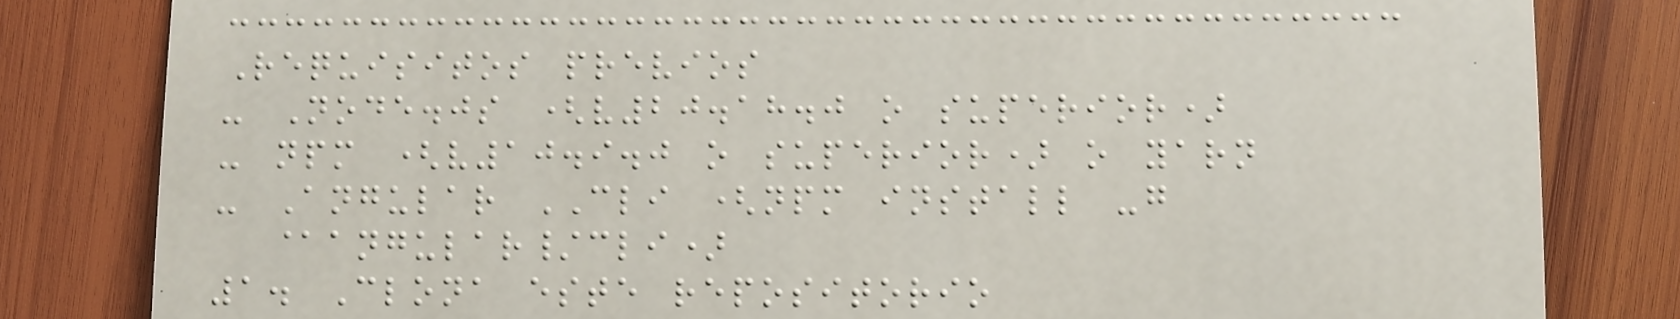Requisitos previos
- Node.js (v20.18.0 o superior)
- npm (v10.9.0 o superior) o yarn
- Angular CLI (npm install -g
@angular/cli)
1. Clona este repositorio
